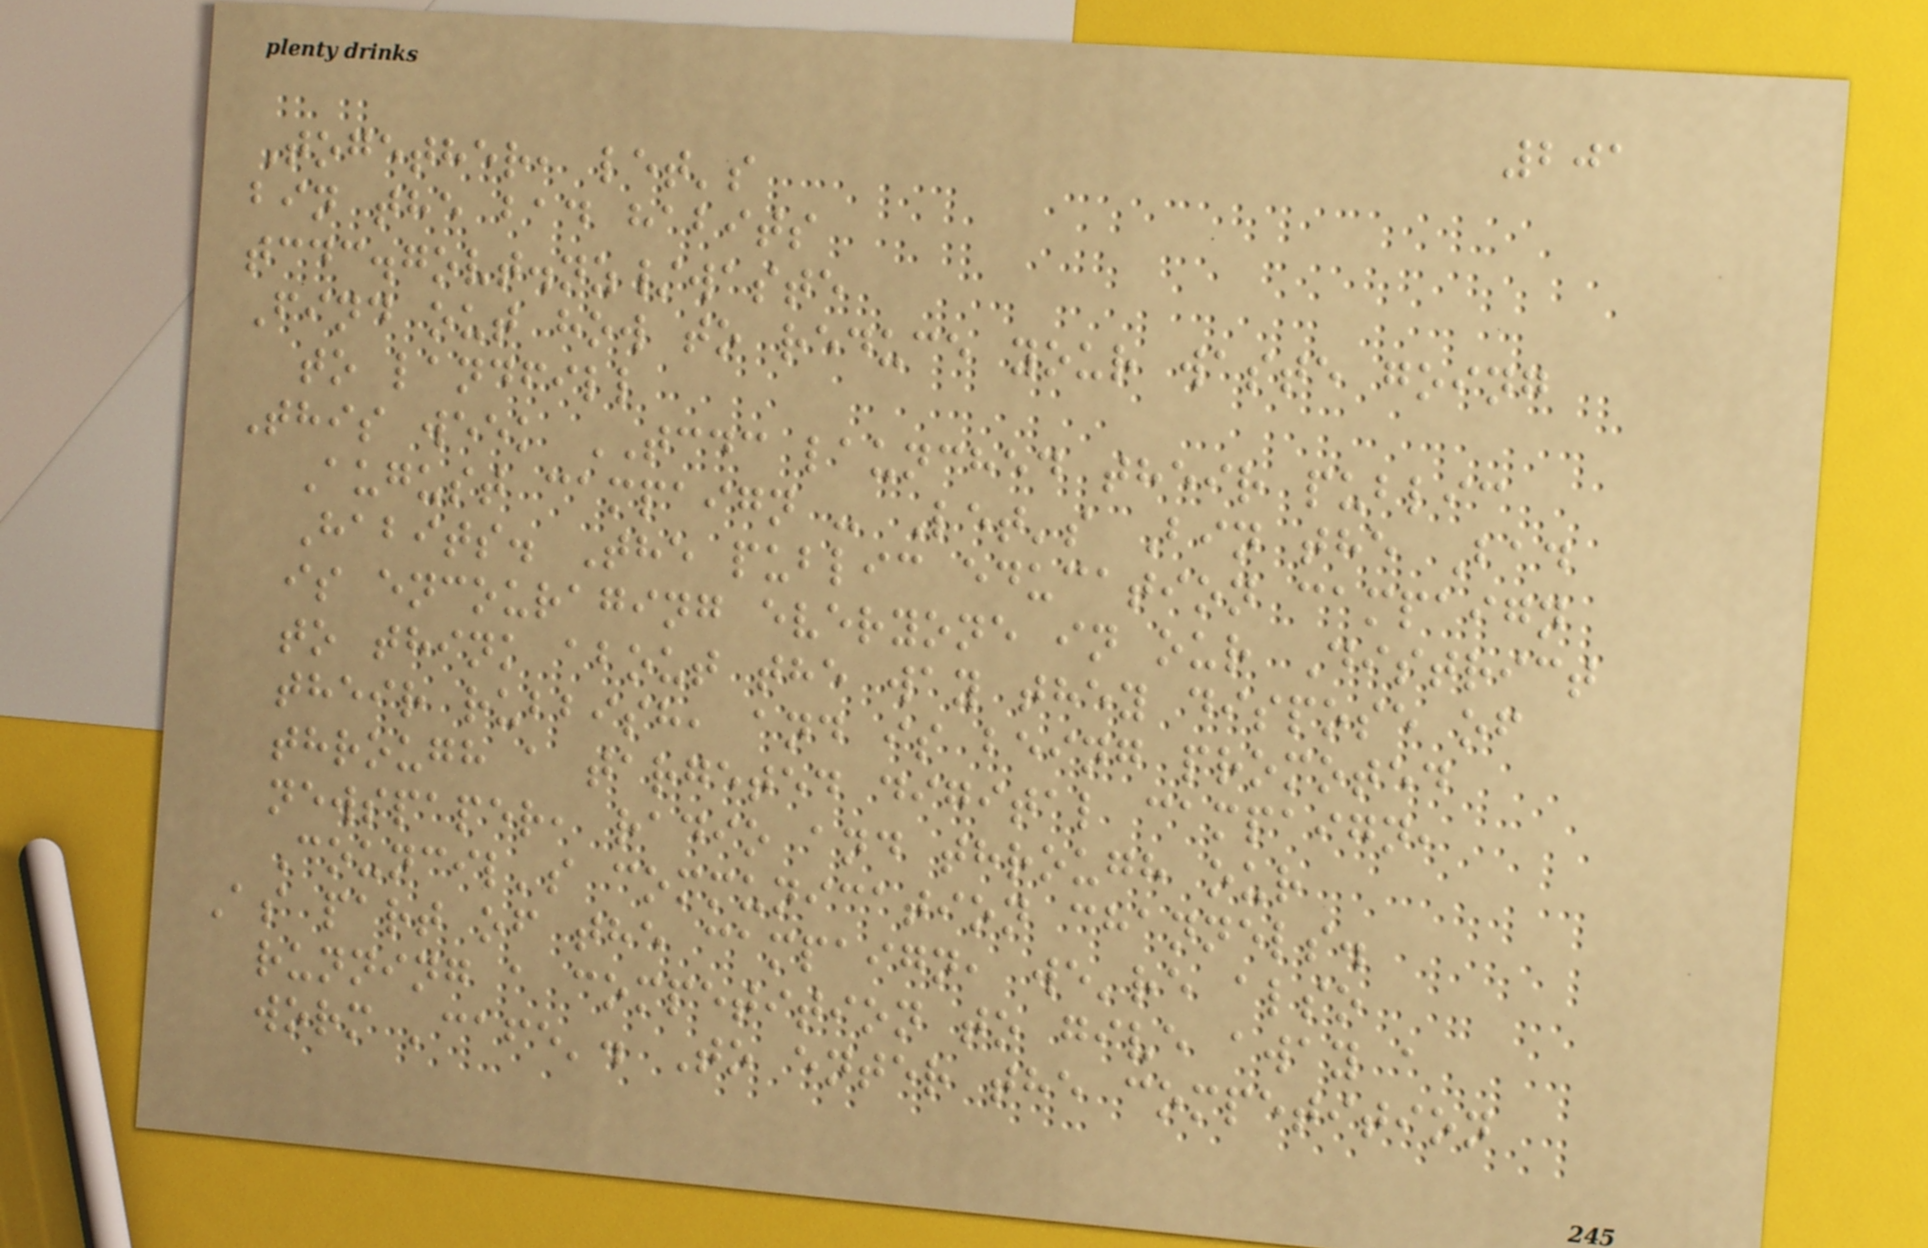201
Together, let's
bin the bad habits
tcdc.govt.nz/waste
Find out how to reduce your waste going
to landfill
This week TCDC launched their public
August campaign - Let's Bin the Bad
Habits. The public education campaign
is encouraging everyone in our District
to think about the way they dispose of
their rubbish, and is being promoted
through a targeted digital campaign,
newspaper, radio and through our
Council's communication channels.
As part of the campaign, we're also
running a competition to give away a
worm 'cafe'. To enter the competition
